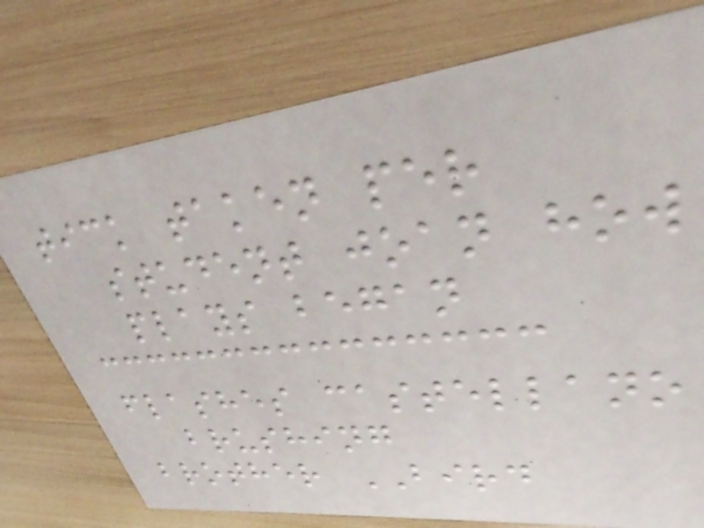tick taken per
student joan how
plays began
flashes castellano
brushing
brother BIRD
